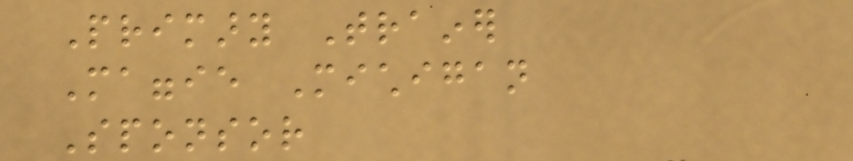Primary Trainer
Maggie Michigan
Sponsor
